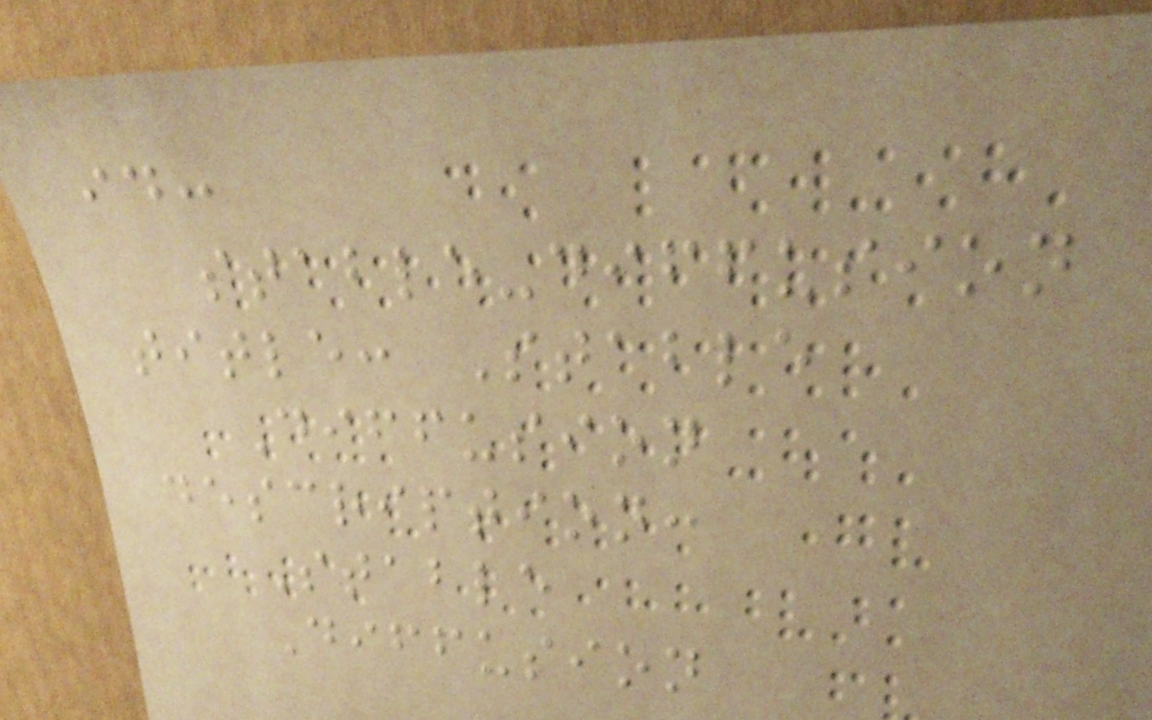id:
stable-diffusion
title: Stable
Diffusion
description:
Stable
Diffusion
